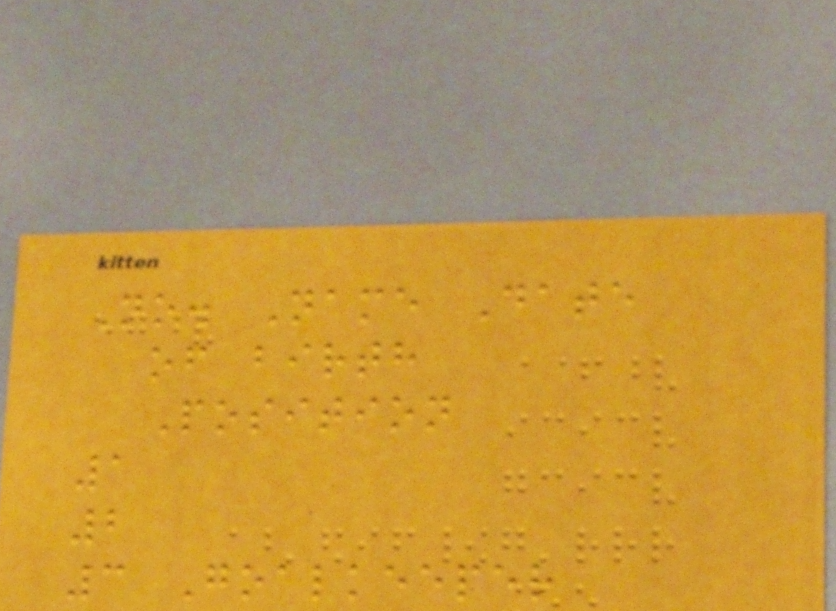No. Name Date
of birth
Position
1
2
3 Goalkeeper
